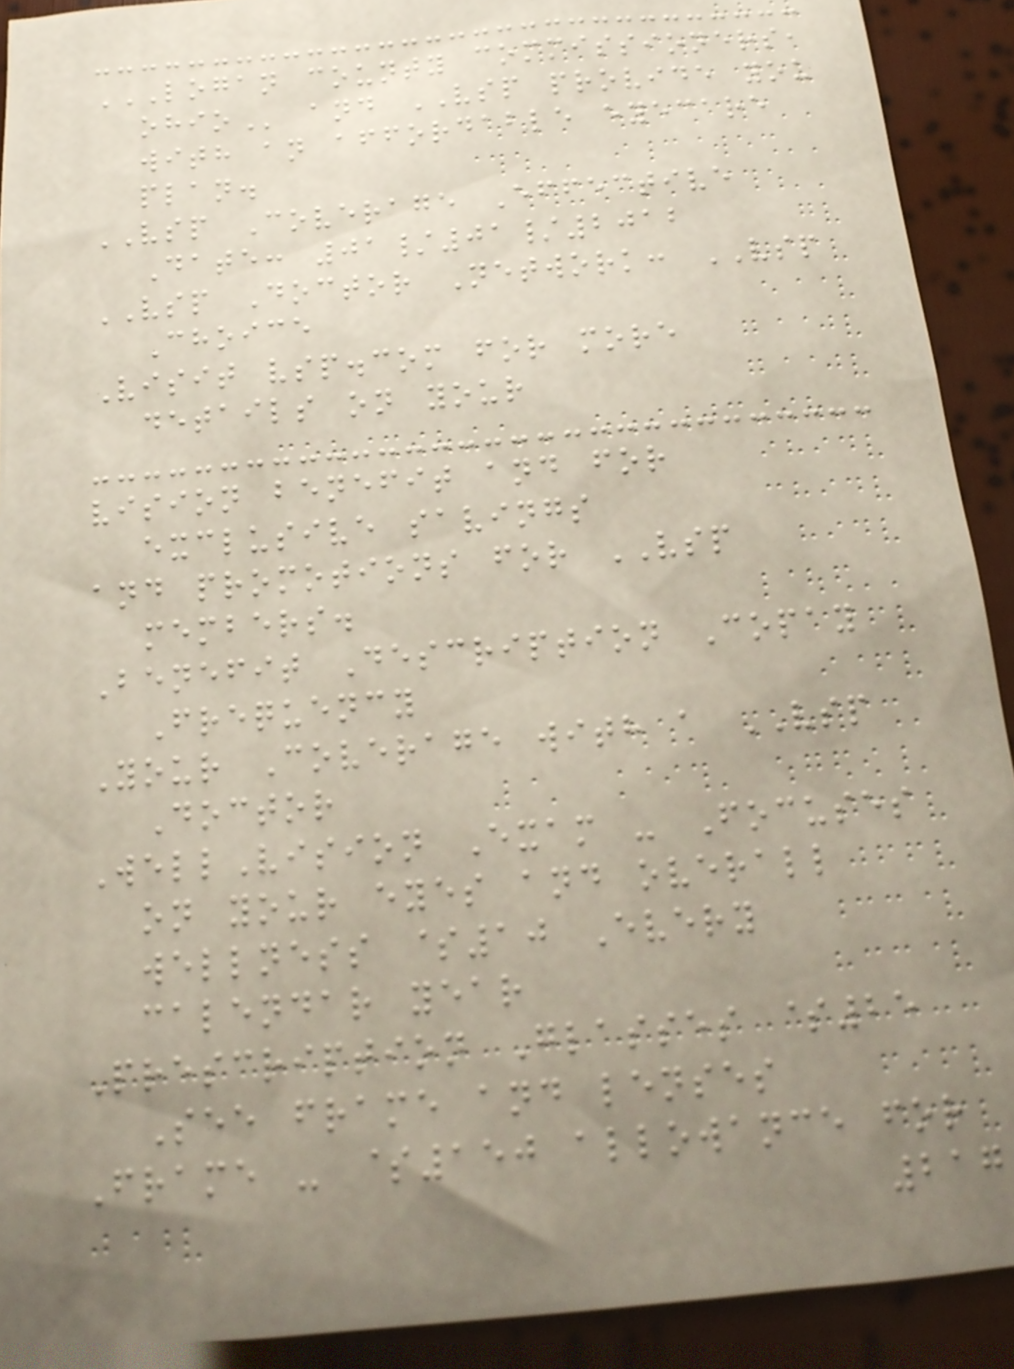LOGAN COUNTY COMMISSIONERS,
OHIO and VSP provide you
with an affordable eyecare
plan.
VSP Coverage Effective
Date: 01/01/2012
VSP Doctor Network: VSP
Choice
Visit vsp.com for more
details on your
vision benefit and for
exclusive savings
and promotions for VSP
members.
Benefit Description Copay
Frequency
Your Coverage with a VSP
Doctor
WellVision Exam - Focuses
on your eyes and overall
wellness $10 Every
calendar year
Prescription Glasses $25
See frame and lenses
Frame - $150 allowance for
217
